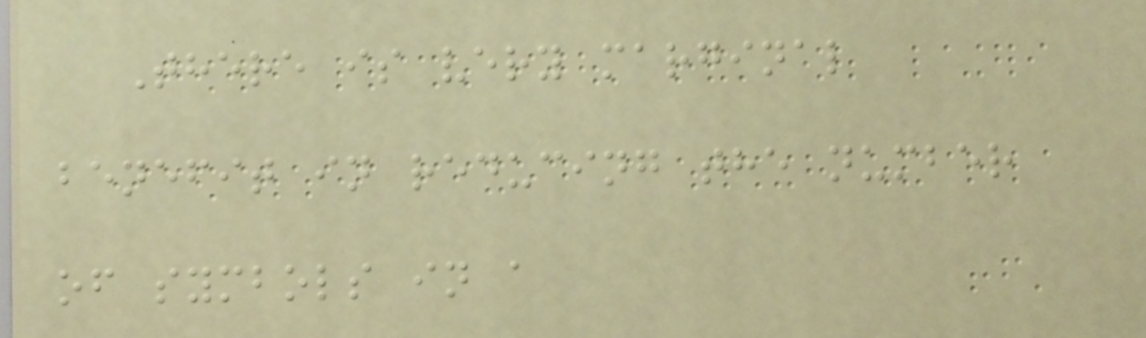There is very marginal
benefit in reducing the number
of symbols in a
